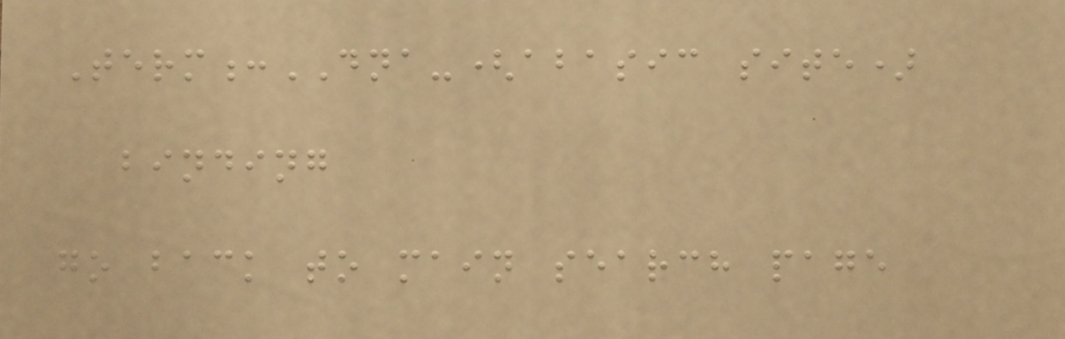Term:DNA-(abasic site)
binding
go back to main search page
